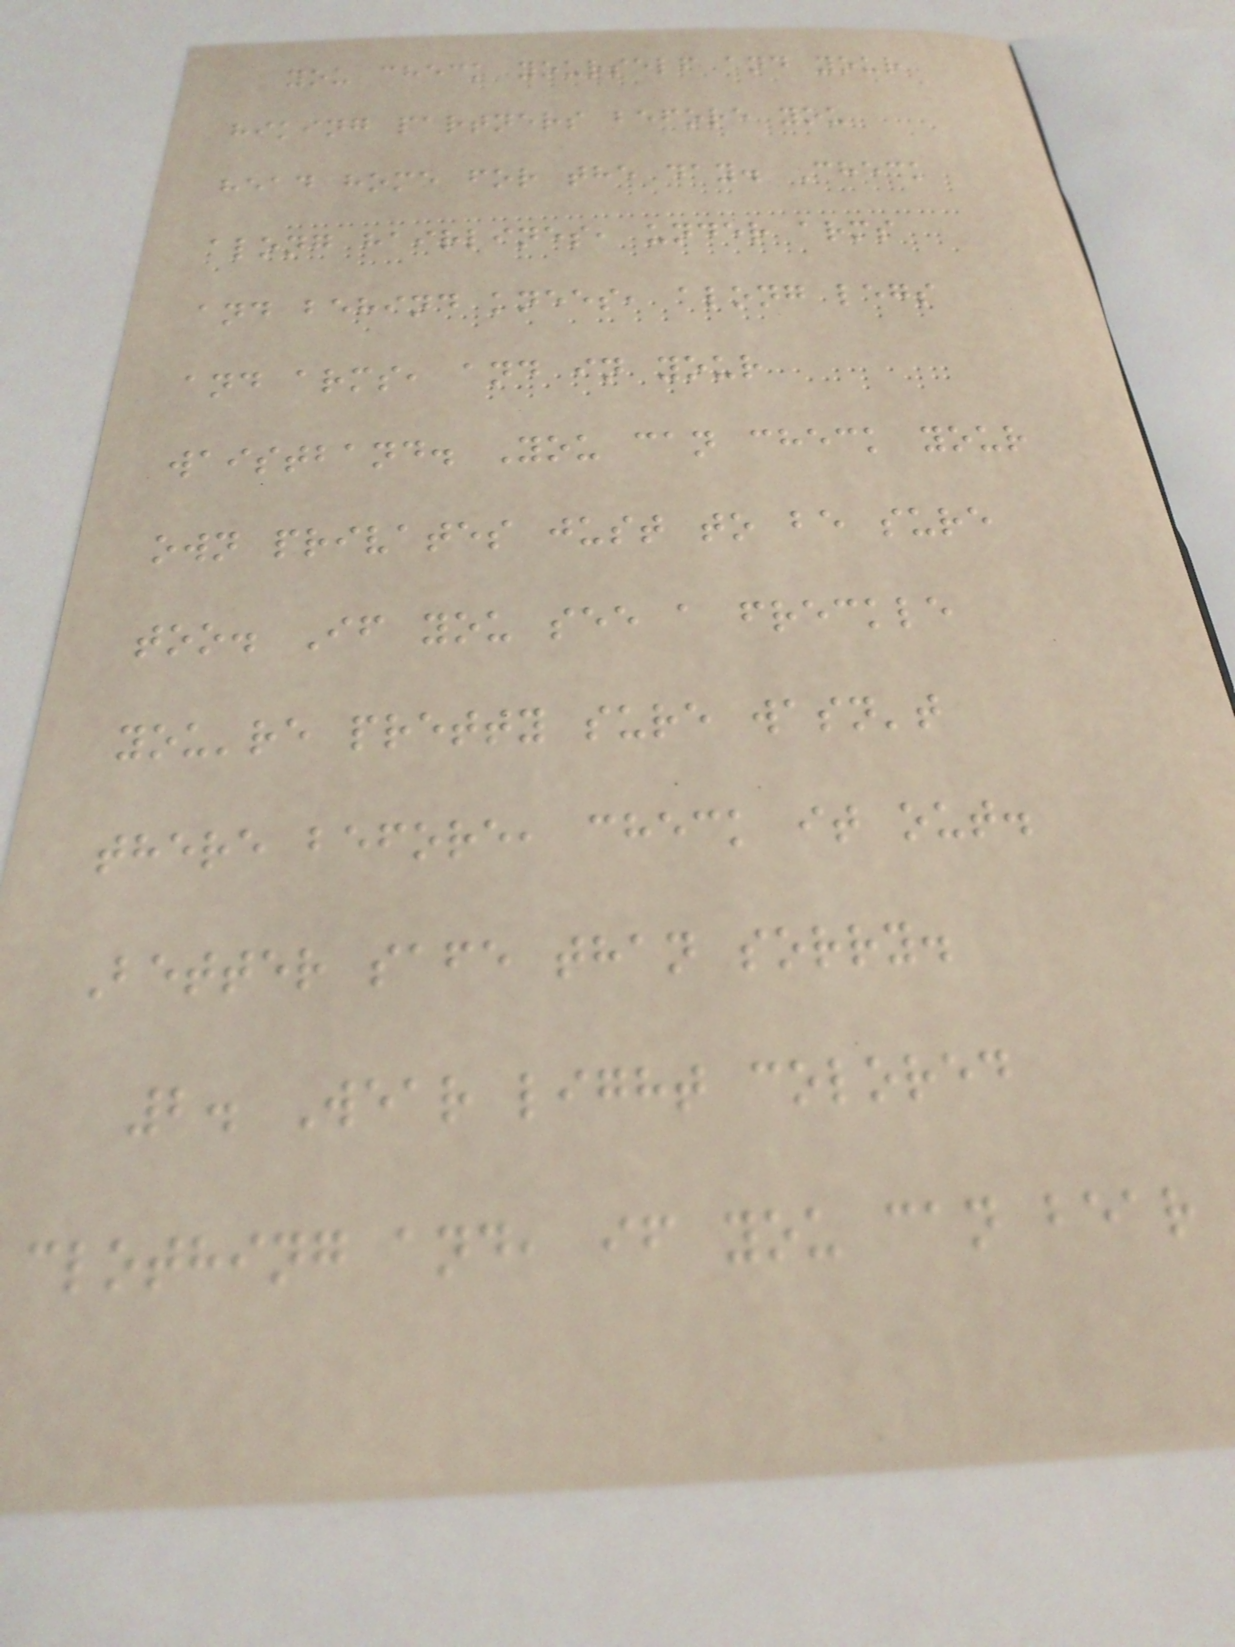you check yourself and your
hiking partners before you
head home for the day. Check
along hairlines, under arms
and behind knees, along legs
and arms, and in your
waistband. You can check your
own privates just to be sure
too. If you see a freckle
you're pretty sure wasn't
there before, check it out.
Better safe than sorry.
2. Wear light colored
clothing and, if you can bear
